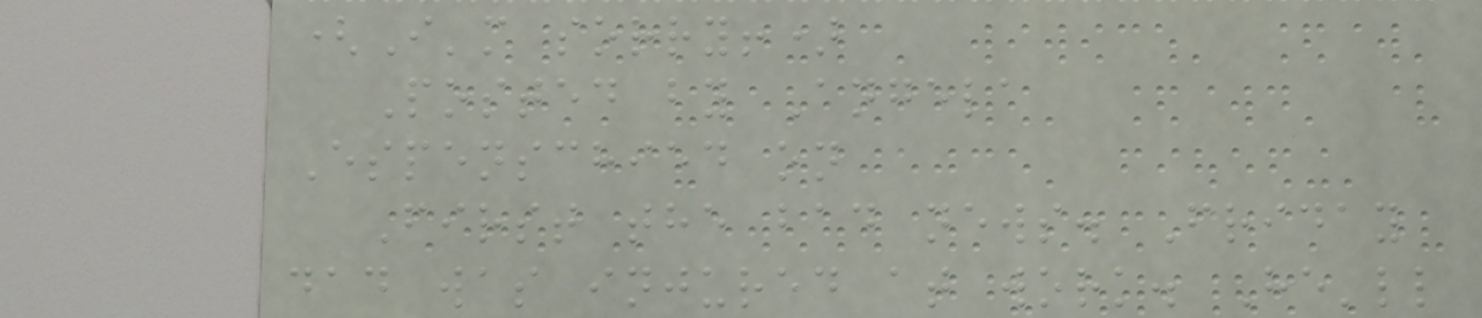(I'm sorry!)
Posted by Angela
Espenschied on
First the bad news. Friday
dad was injured at work. He'll
